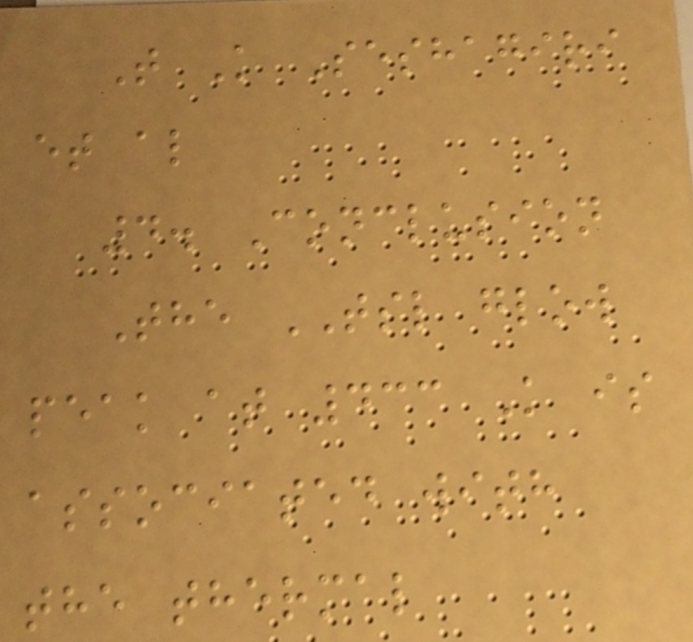T K Seshagiri
et al
4. Conclusion
The TSL glow
peak at 433 K is
associated with
the thermal
